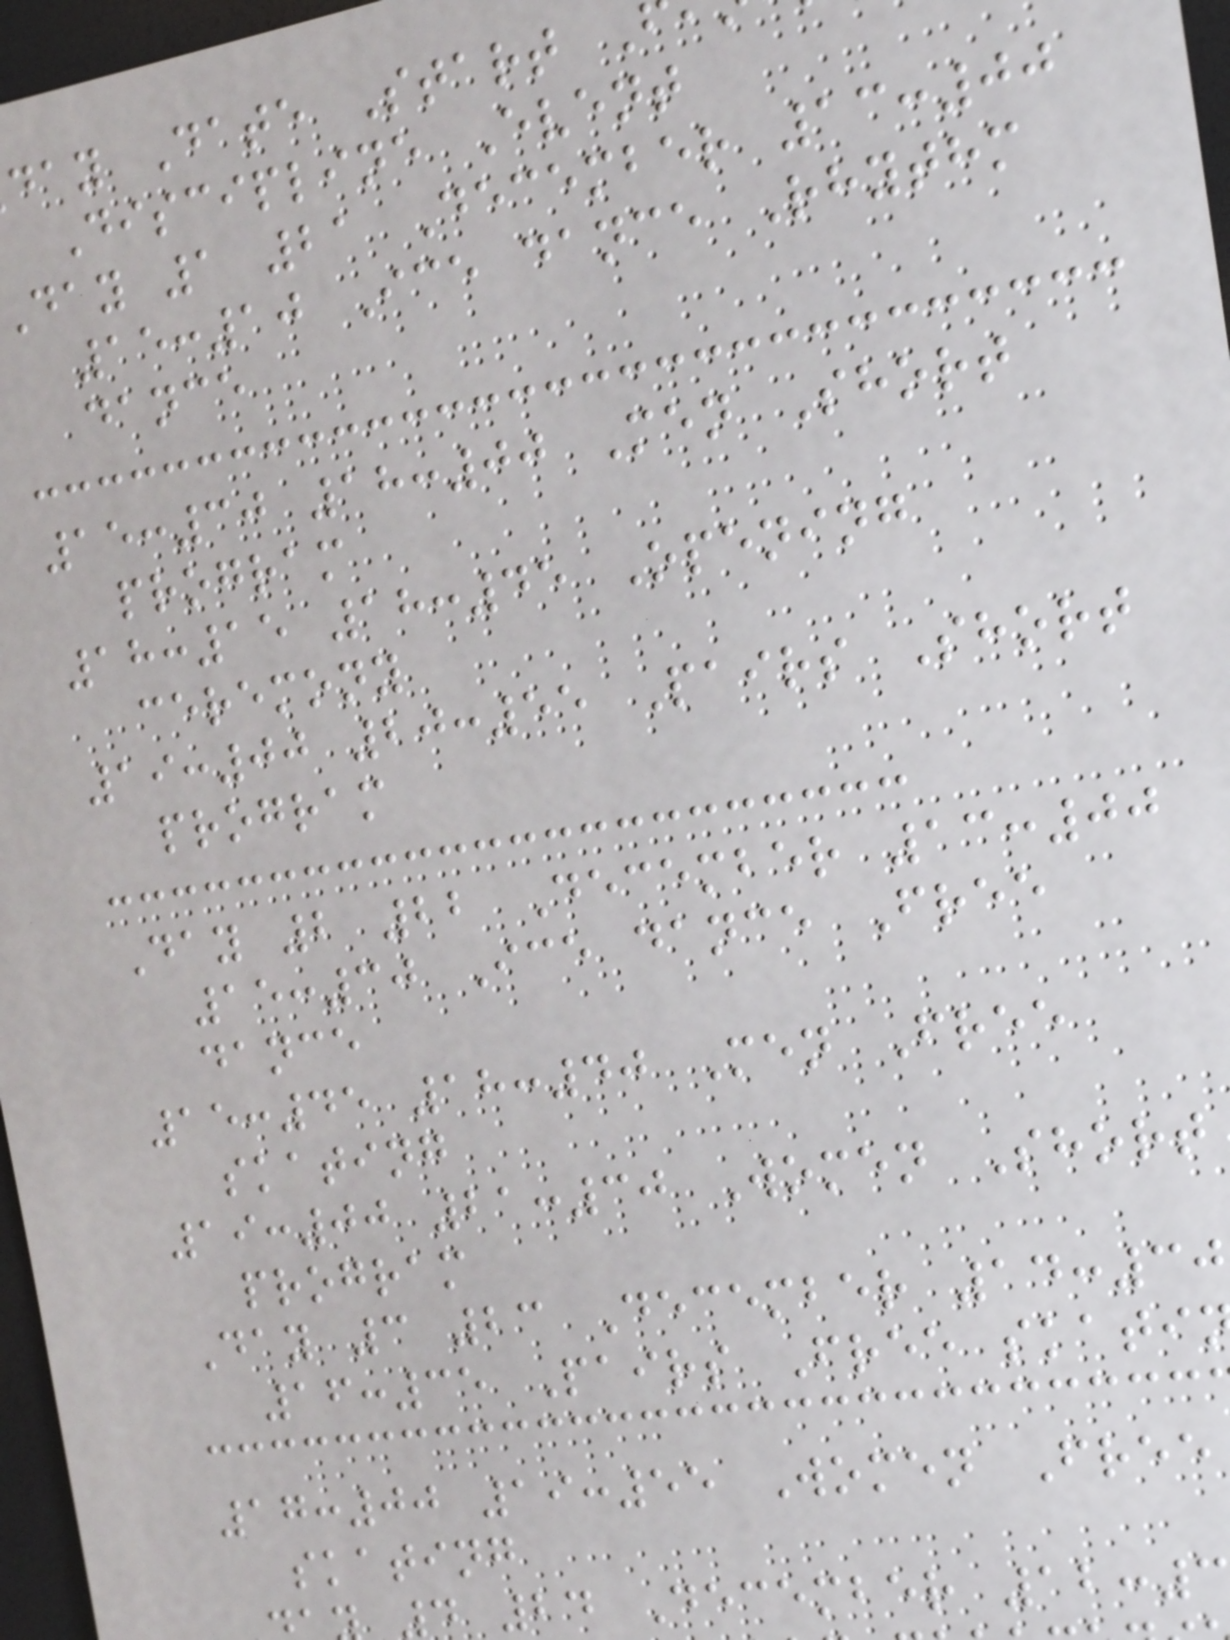day Date Start
Discipline Event
day 1 21 December 13:00
15:10 Ice dance Rhythm
dance
15:30 18:00 Men Short
program
18:15 18:45 Opening
ceremony
19:00 20:55 Pairs Short
program
Day 2 22 December 13:00
15:30 Ice dance Free
dance
15:45 18:40 Men Free
skating
19:00 21:30 Women Short
program
Day 3 23 December 14:30
16:35 Pairs Free skati
17:00 19:55 Women Free
skating
4 24 December 12:
